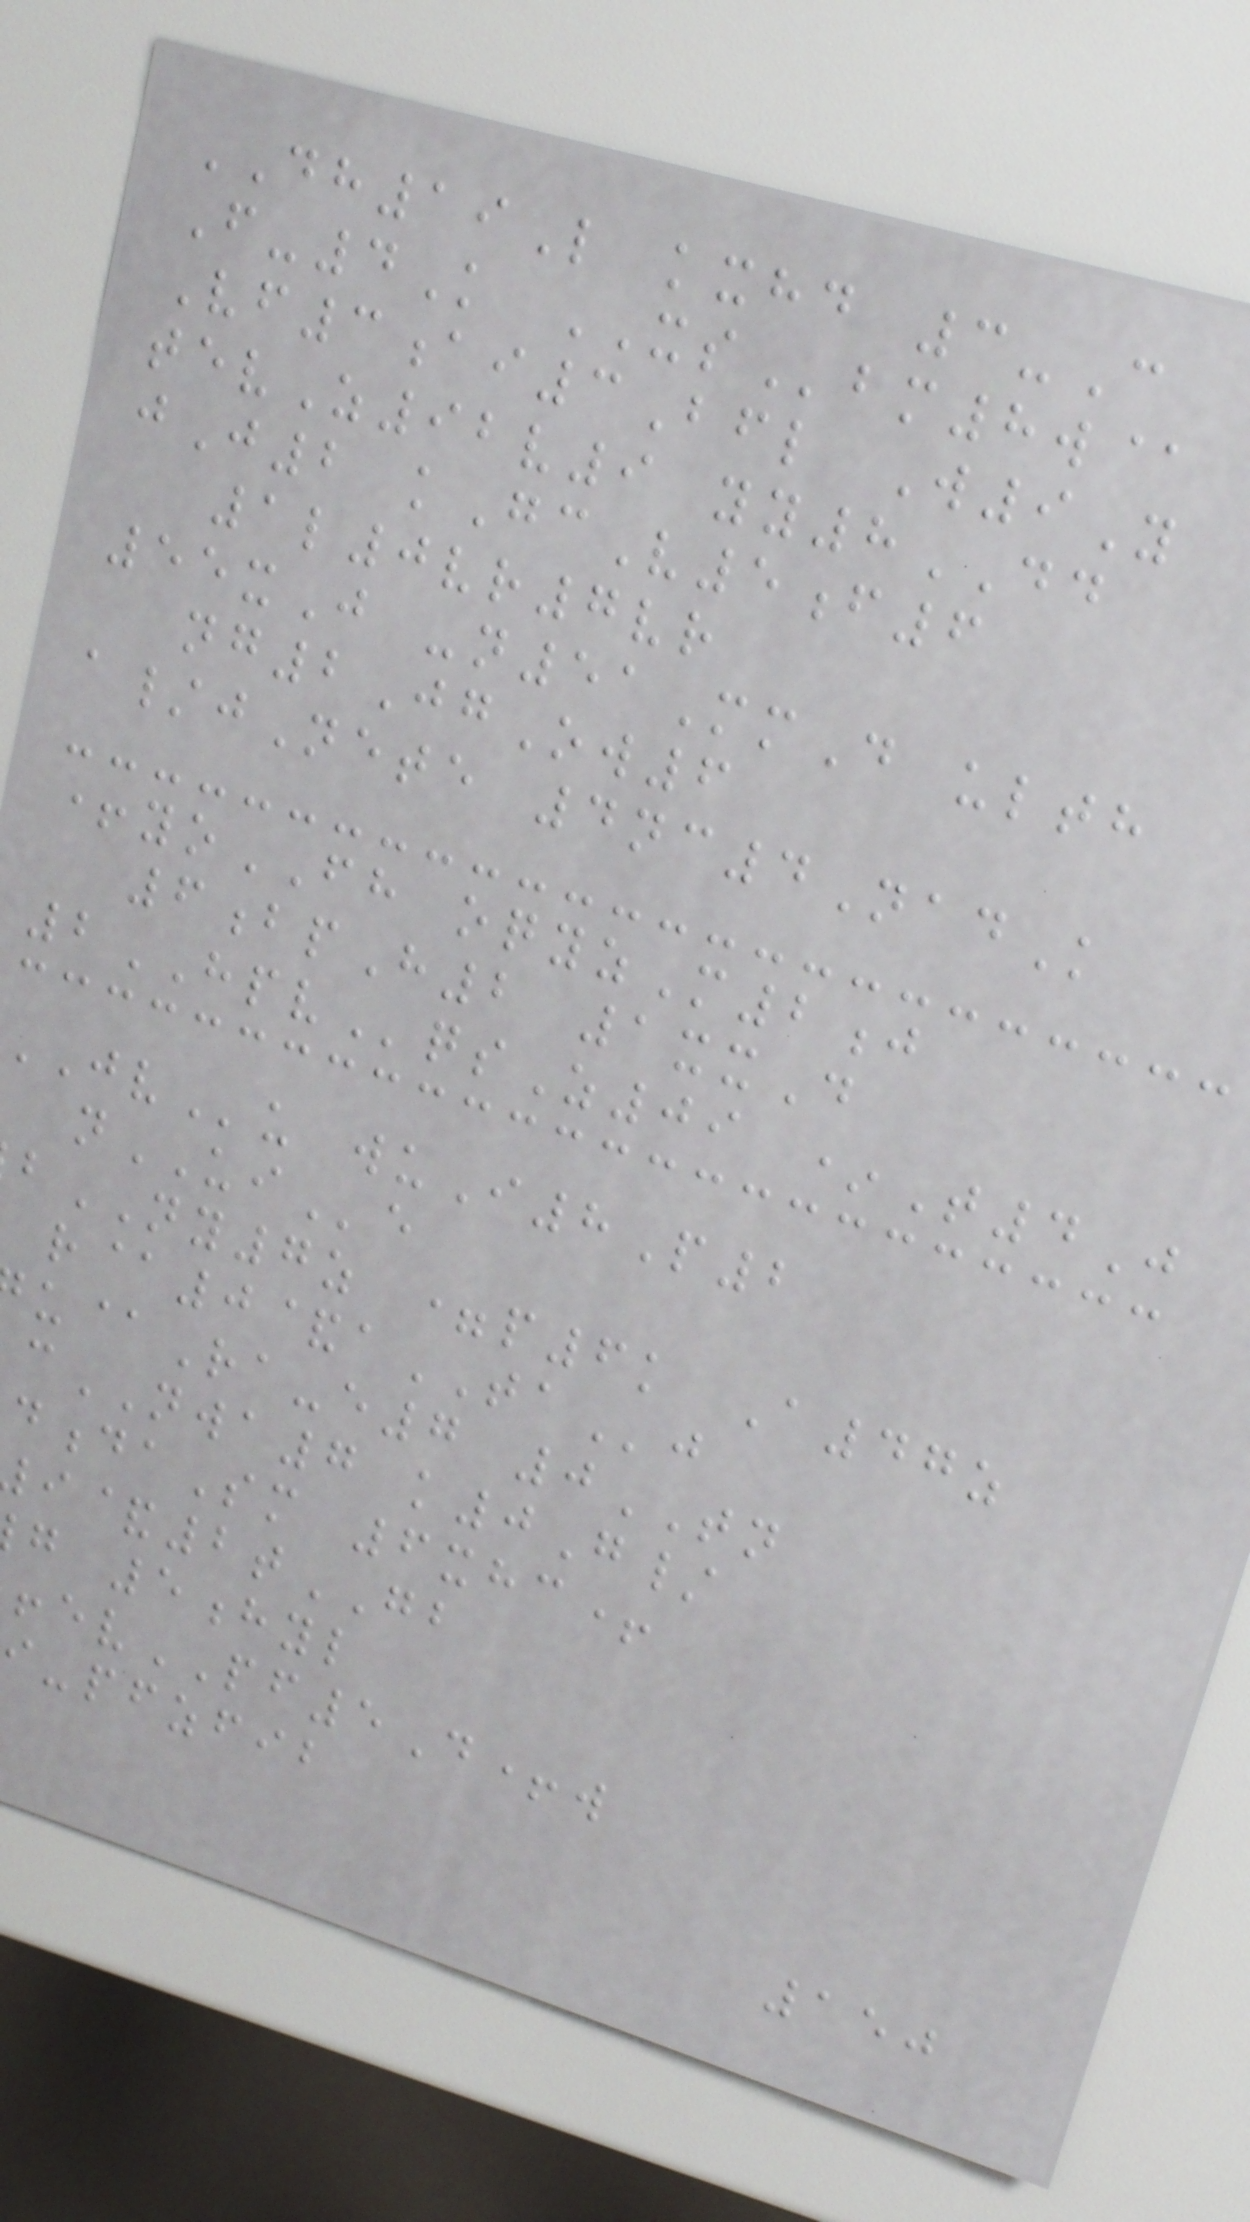DH19L kxhd 3-C
F-4K XSbm8w@
Vf3ai3Bfl W9Y
tevZ92v9 yy8DD
jJ2 kGcV5f6
1l0vr7vr
55xJ -n51MmD ulth
ng2JgOw6
a/jNete 4nc4NadK
+yoFH oqyzM2j
6bpH2 1xxD
2HPVqsZ09 *T4J
JVu wuI8P2
nUIe
NY7z =p6k A47z
r@0&aTAj
u@Ra-e7 0TN
cNWA7 k0G/
daSm 6xhc+
&2tGB
g 5hyl
evPF5D+w
i-pfzfib
150
